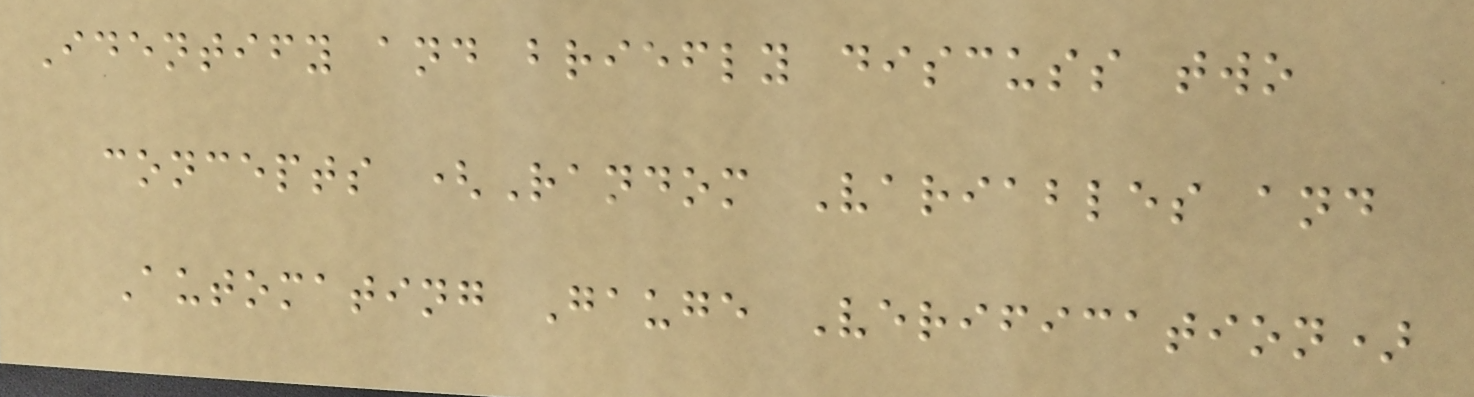Identify and briefly discuss two
concepts (Random Variables and
Automating Gauge Verification)
